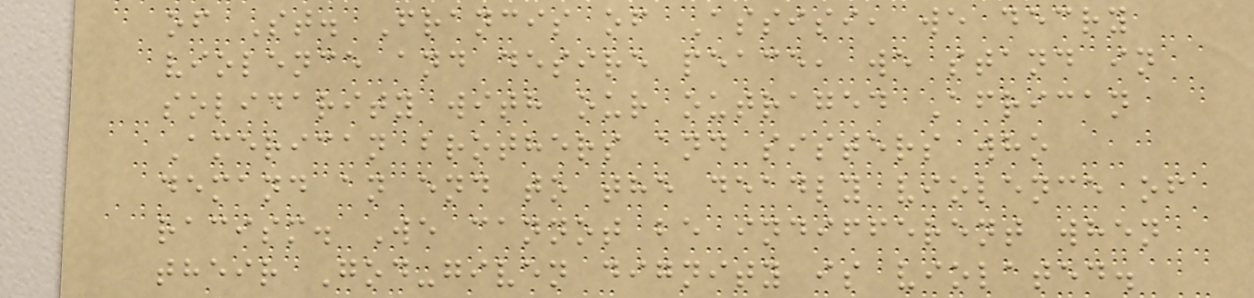of St. Francis of Assisi, we decry
violence and desire peace, we stand in
solidarity with our outraged African
American brothers and sisters who
demand an end to the deadly violence of
racism. We cannot be indifferent when
their God-given dignity is violated.
